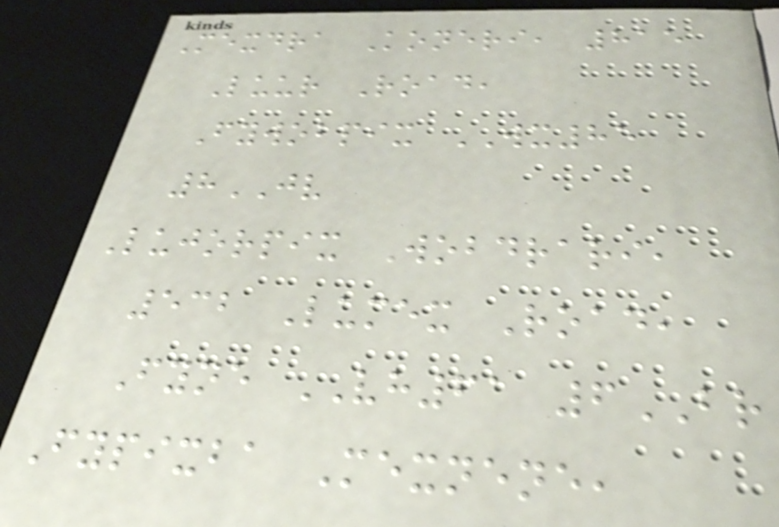Mexdra Koneri, 815
Luur Road,
Fywobpix WX85
8JV
Lujorpix Wobdrari,
532 Lumex Road,
Fyne VH61 6BR
Fypixba Mexnene,
